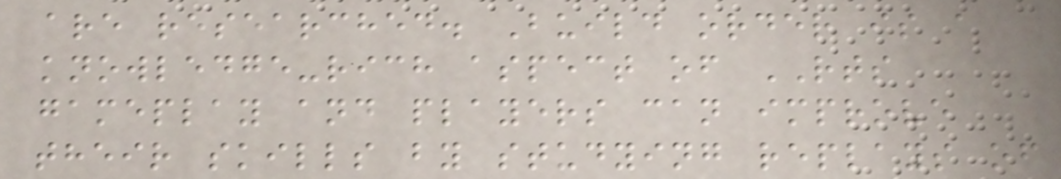are researched. Build order is a
knowledge-rich aspect of RTS
gameplay and players can improve
their skills by studying replays of
